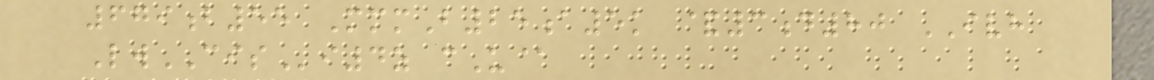679b55 MmmB25a5k &3d80 IVH
LwCISi4z cU@
